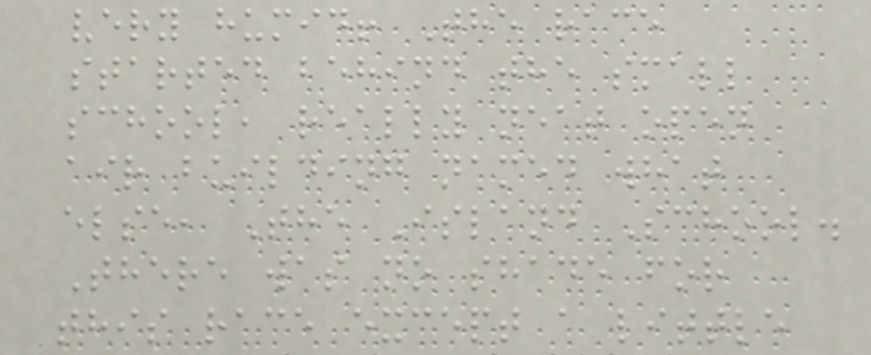very humid! The race
started behind the small
school, really neat open
air building named what
else, The Island School.
There was no shade for
this race except a little
